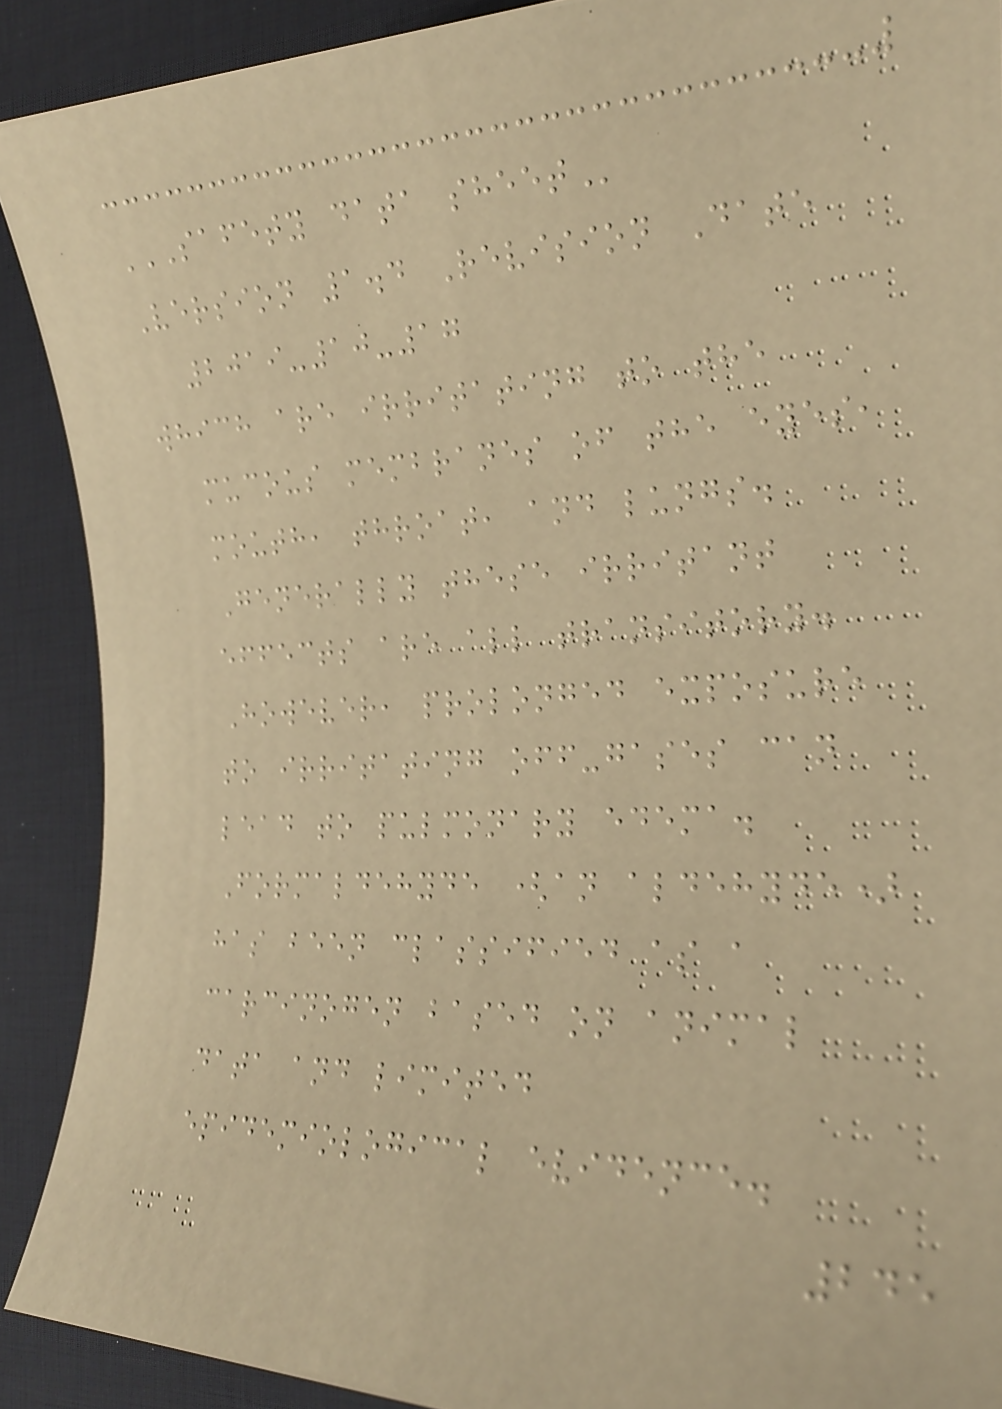SAFETY DATA SHEET
Version 1.4 Revision Date
2019-10-17
which are irritating to the
mucous membranes of the eyes,
mouth, throat, and lungs.
Generally these irritant
effects are all transitory.
However, prolonged exposure
to irritating off-gases can
lead to pulmonary edema.
Formaldehyde (an aldehyde)
has been classified as a
carcinogen based on animal
data and limited
epidemiological evidence.
245
